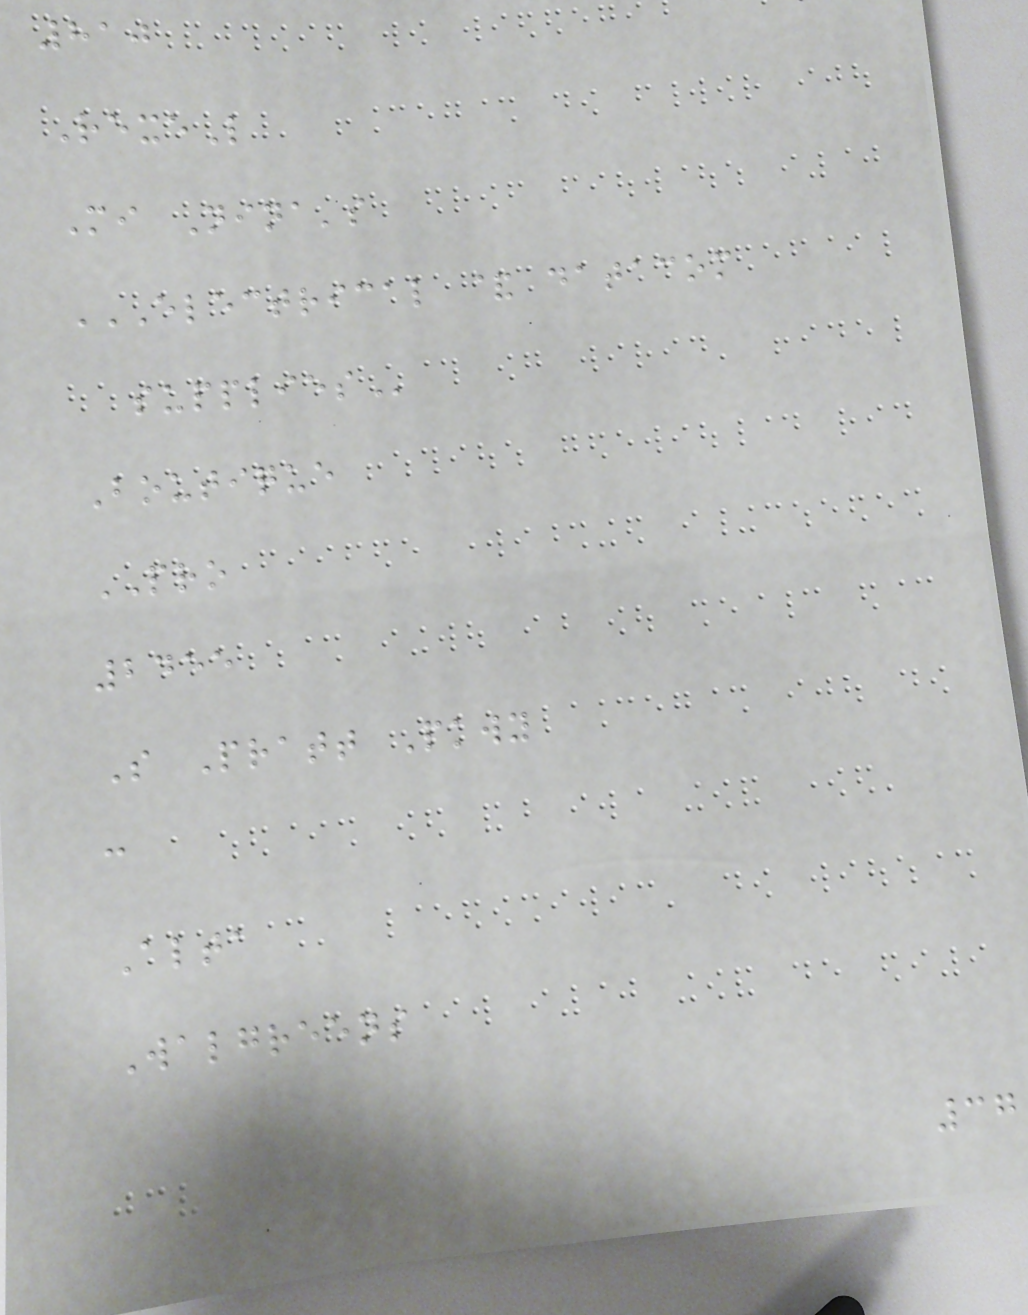810
RexeL
Mi Nina's
ELECTRICAL & DATACOM
SUPPLIES
Boutique
PRO
2455
S Pratt Pkwy
c
Alta
Walgreens
37
